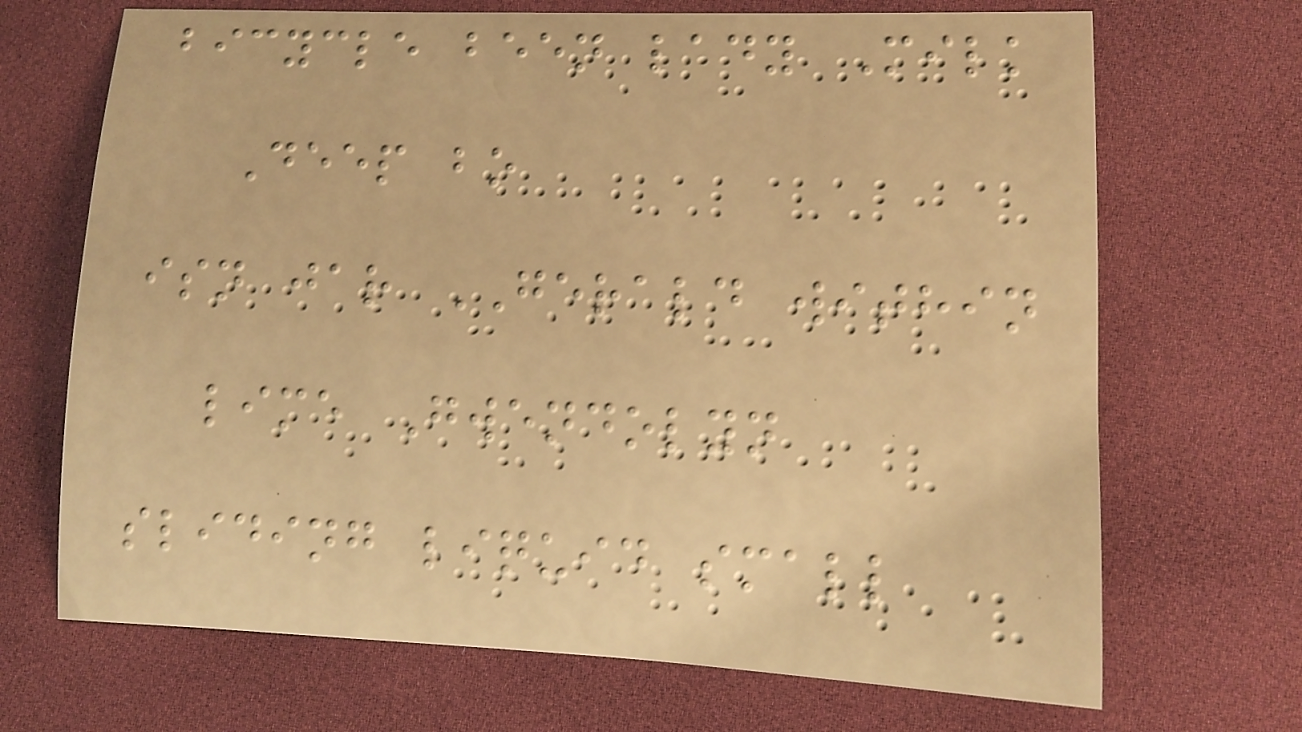bicycle been lady Milk
Deep bo
isn jar GERALD within
lime Gwendolyn
sliding liquid small
